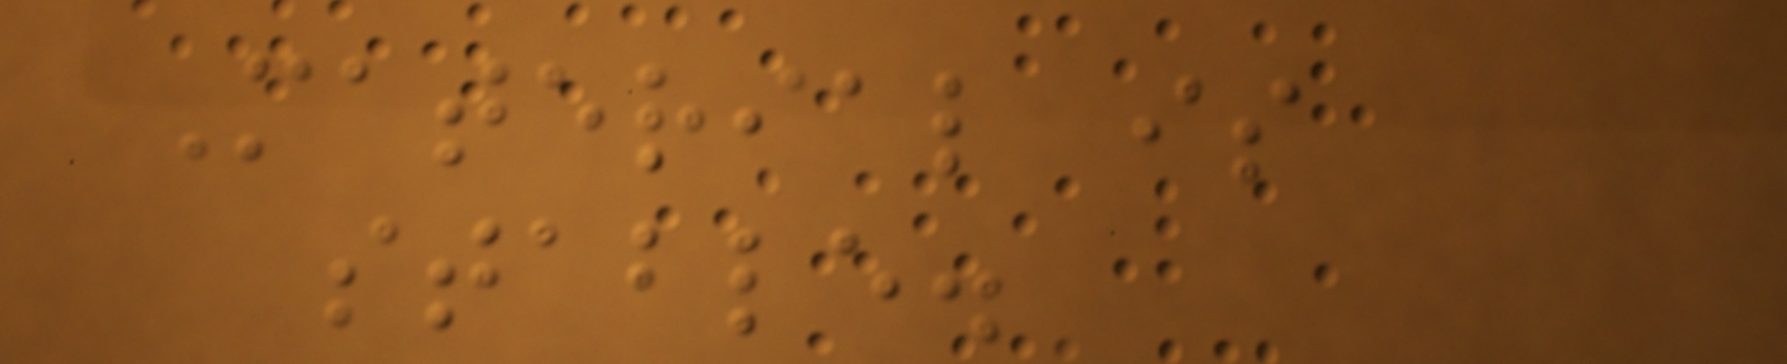Material is
stable.
